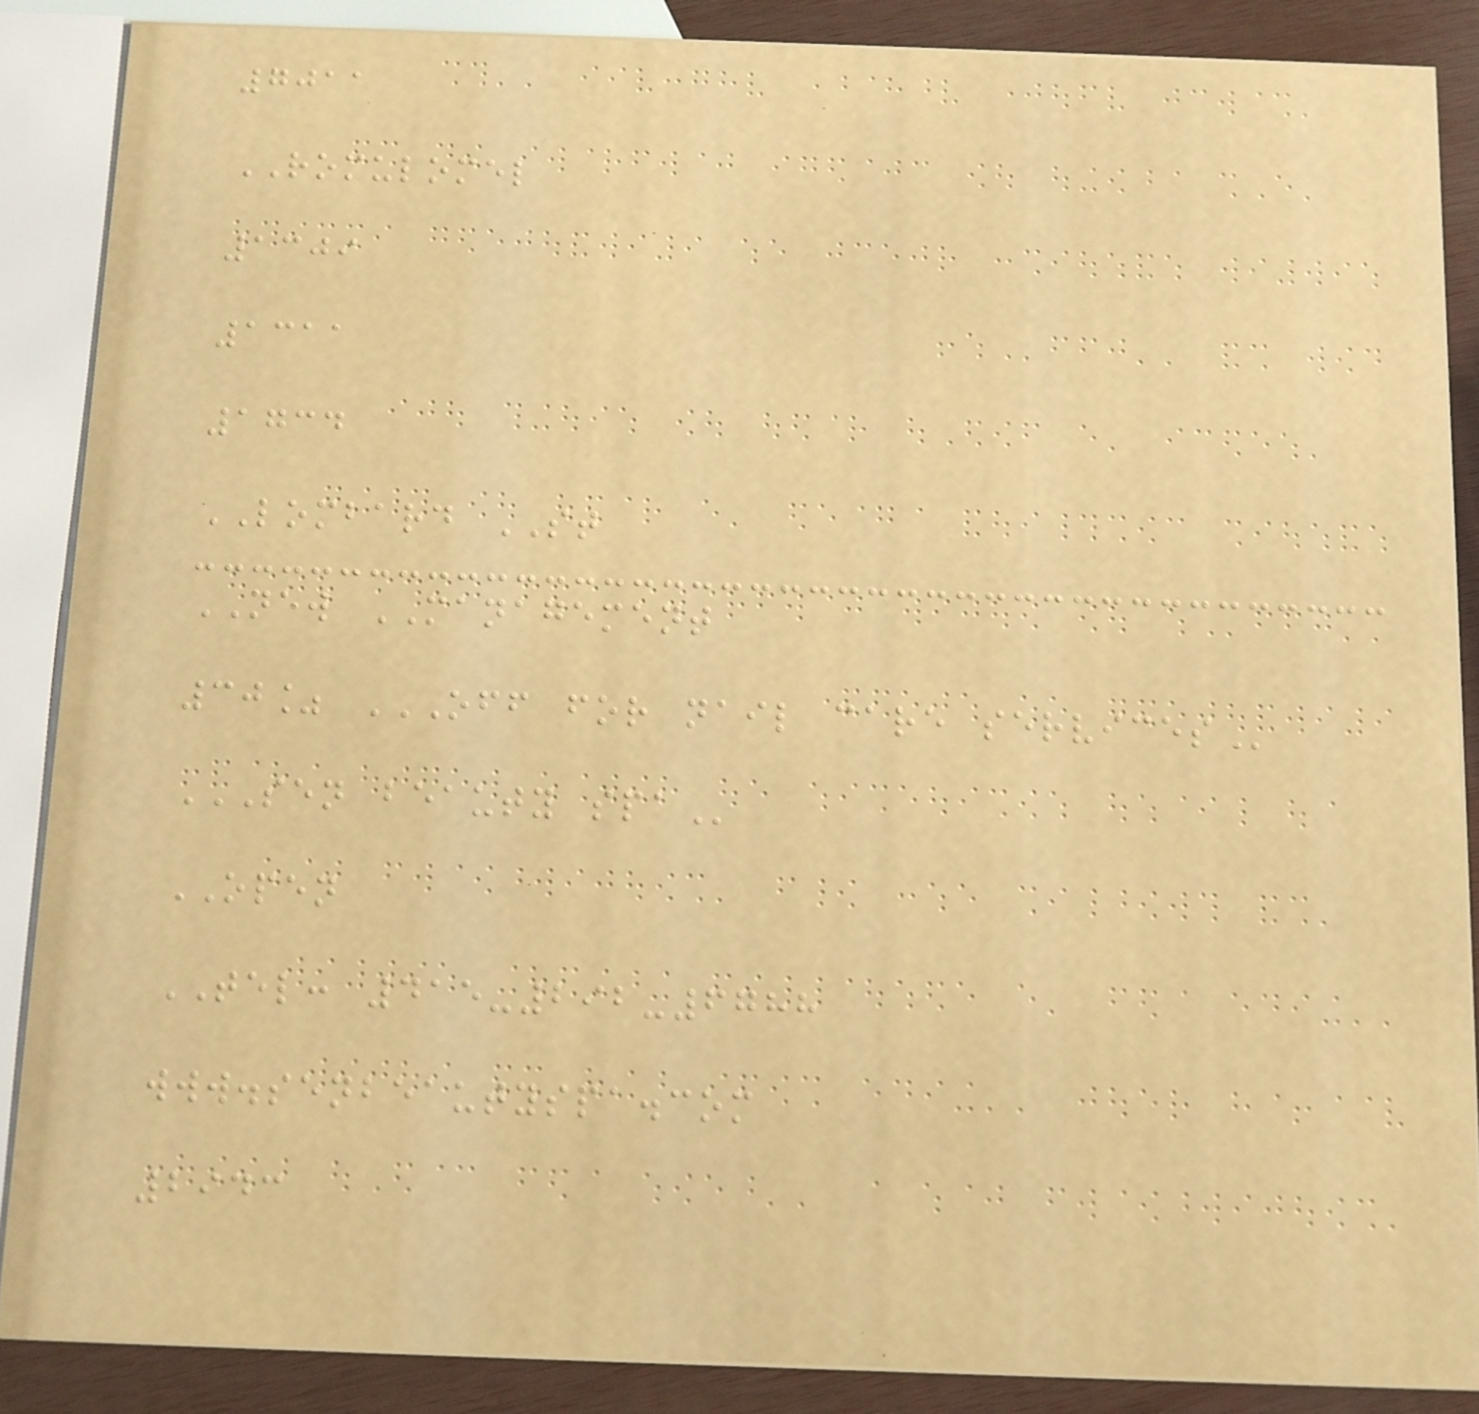7011
ROMULOMEL
1309
1311
1734
LOMBARD ST
NEW MANAGEMENT
30% OFF FOR NAIL CARE SERVICES
SEN BEAUTY SPA
OPEN
TEL: 415-292-6788
www.senbeautyspa.com
2943
